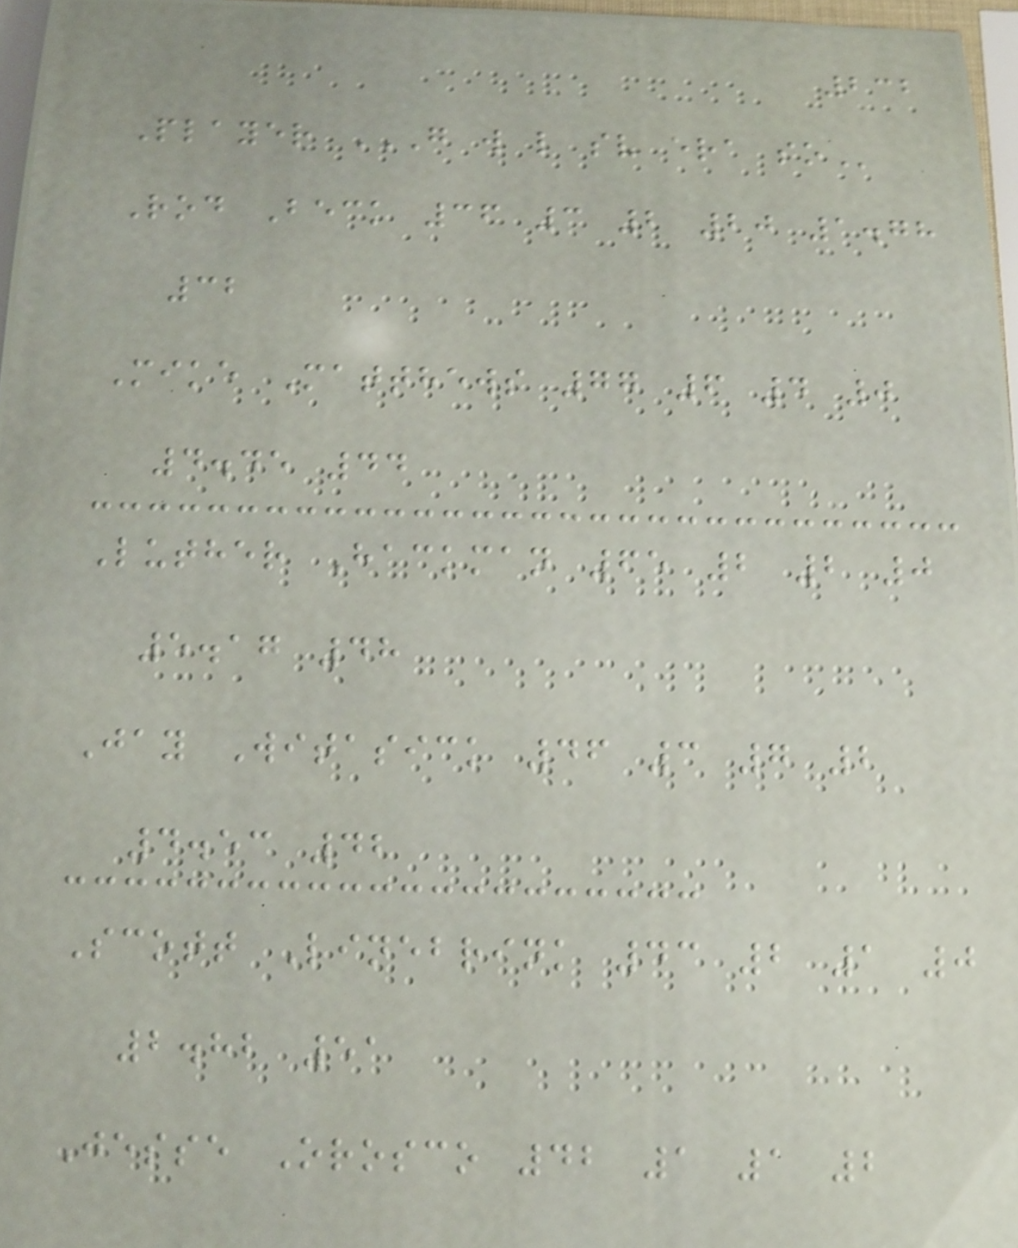232
Player G W L SV ERA SO
Rod Beck 36 3 2 20 1.78
32
Mike Matthews 77 6 4 0
4.45 44
Luther Hackman 65 2 2 0
5.17 48
Jay Witasick 46 3 7 2
4.53 42
Scott Linebrink 43 2 1 0
2.82 51
Jesse Orosco 42 1 1 2
